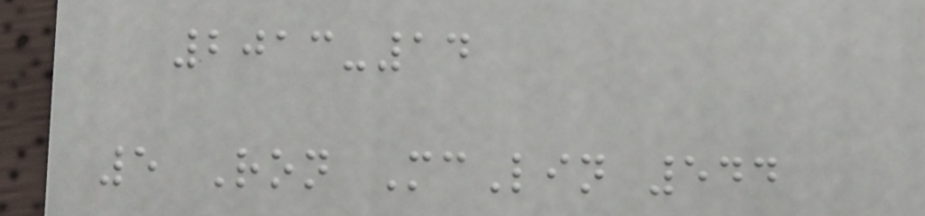2013-14
5 Ron McLin 544
